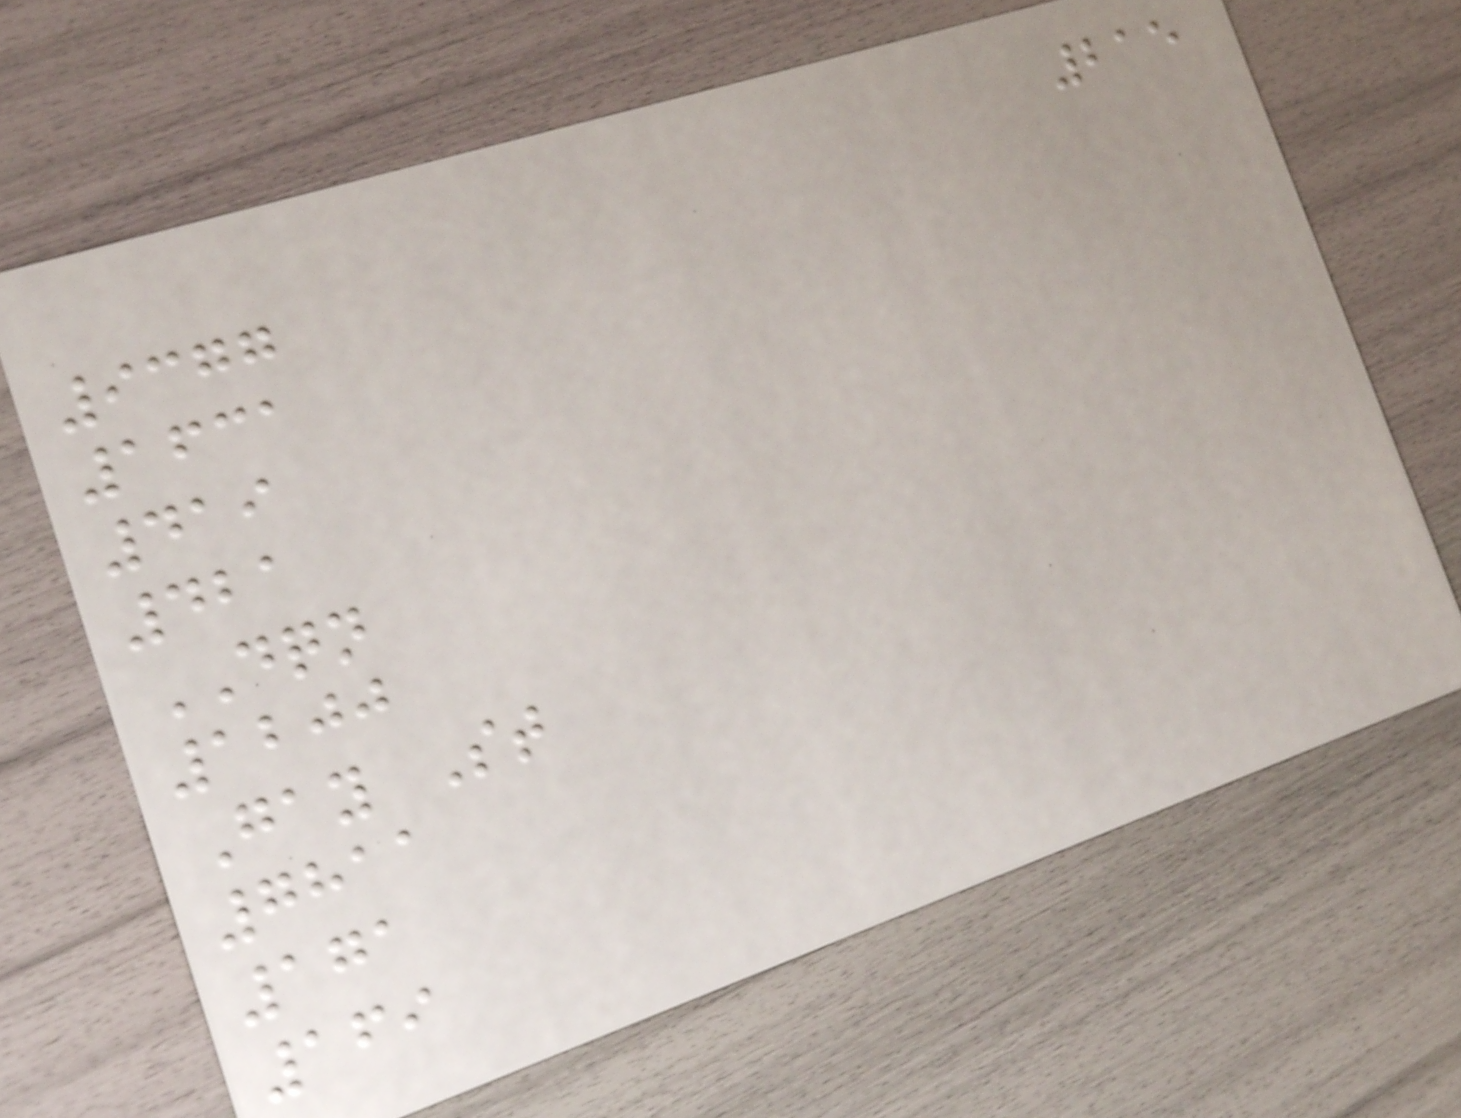215
9377
1631
419
421
DQN
1200
Gay St
7811
171
169
